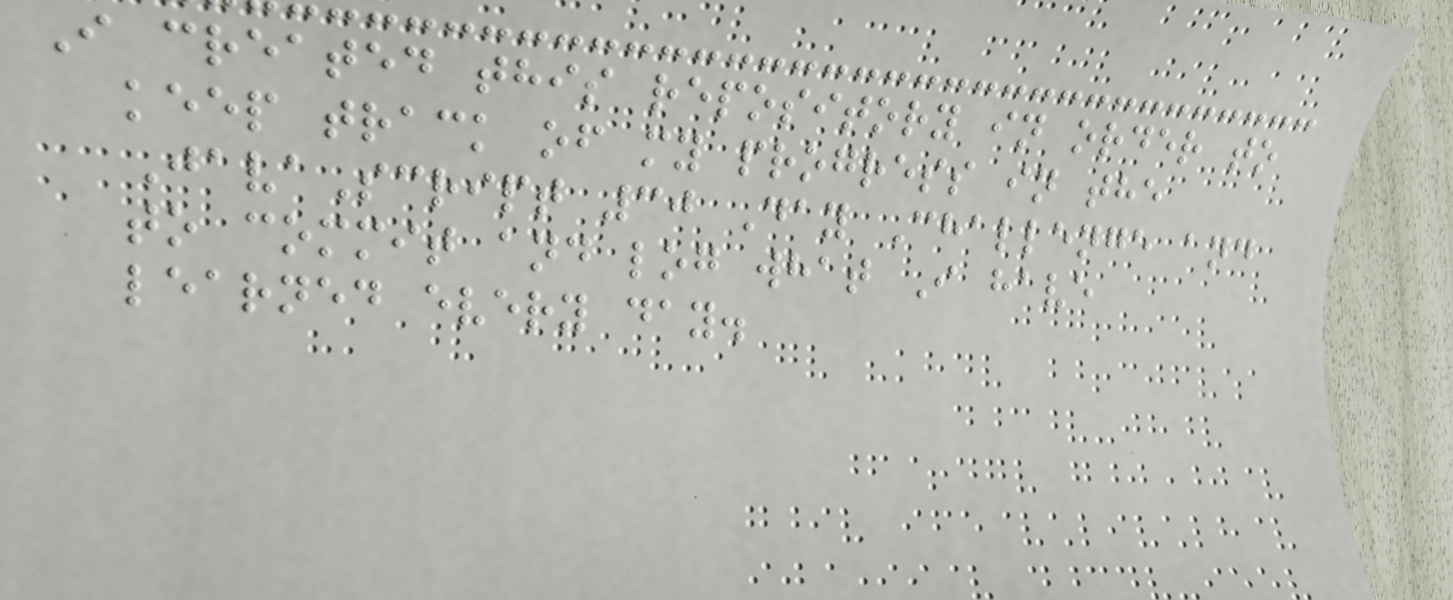I created this repository in order to
keep track of my progress in the
JavaScript 30 Day Challenge and
to commit and log what I have
learned every day.
